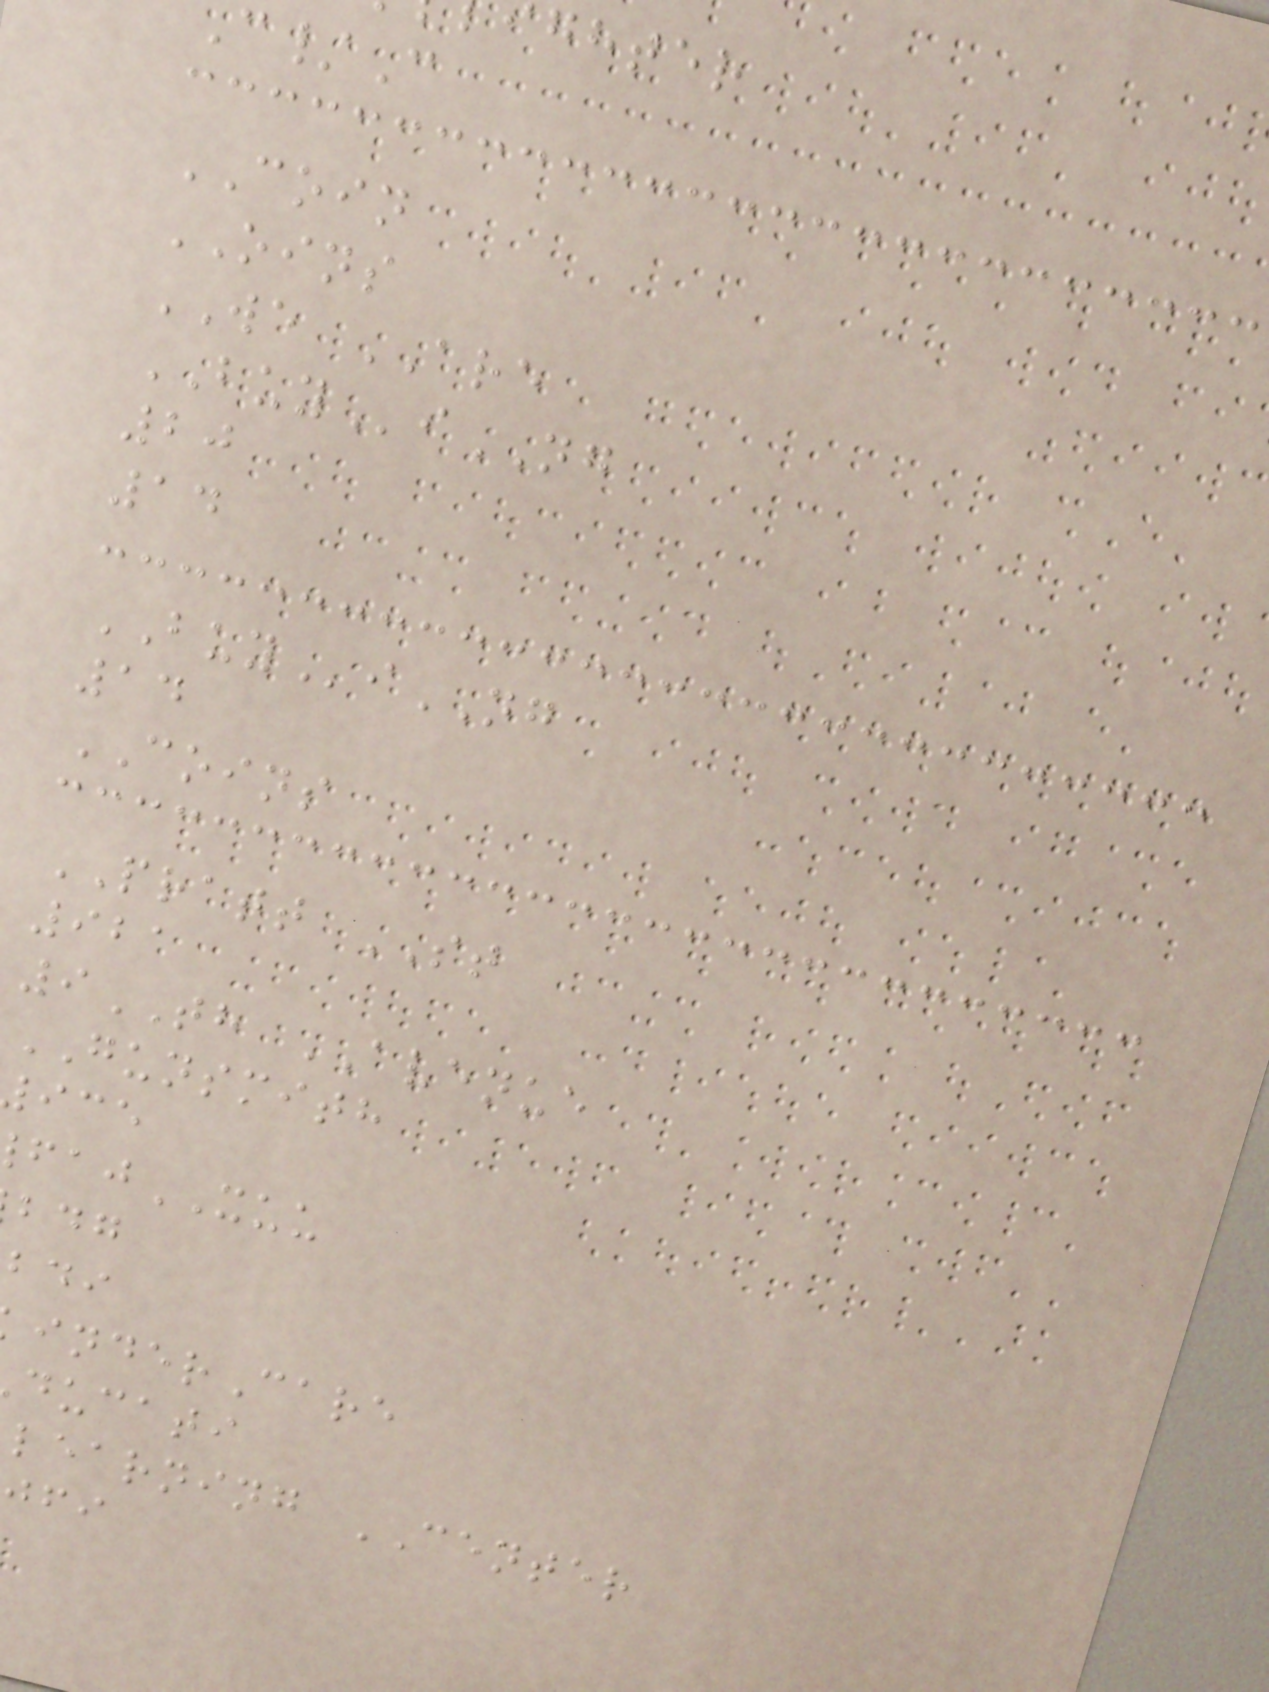ghter
/C
COIN
OINS
WE ARE
BUYiNG
20
14
BUYiNG
14
COINS
PRATT ST
921
9TH AVENUE
GUNSMITH
XUU
inderCare
ducati
learning CENTER
